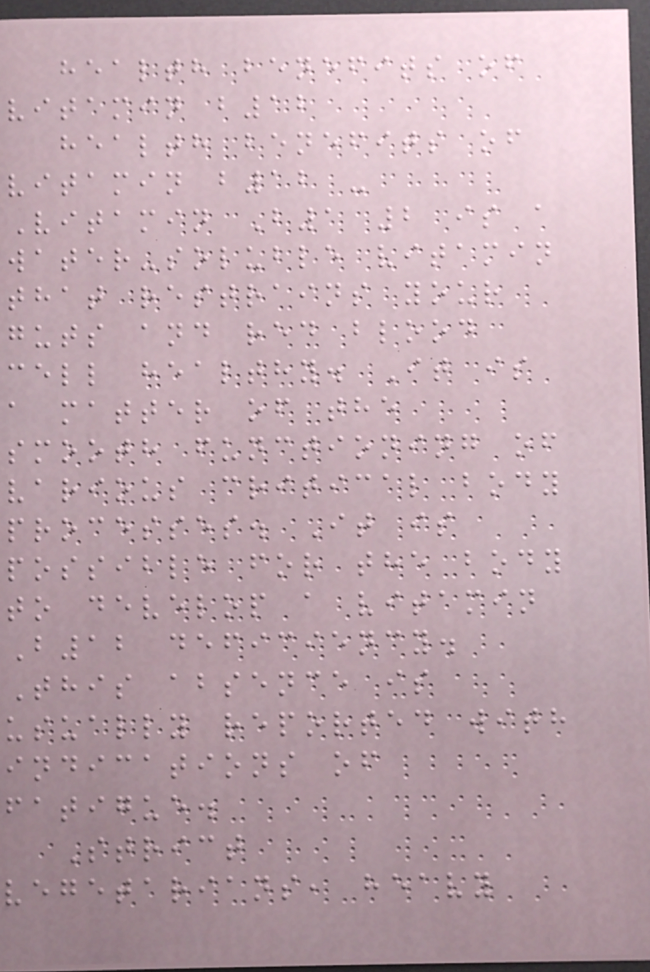health benefits of
vitamin b12
health benefits of
vitamin b12 -
Vitamin B1 2 is a
water-soluble vitamin
that restrains your
guts and red blood
cell healthy. It is
a matter of the
smooth functioning of
various critical body
processes. It is
possible for the body
to develop a vitamin
B12 deficiency.
This absence is
usually reported with
indications of
fatigue.
Strict
vegetarians, heavy
